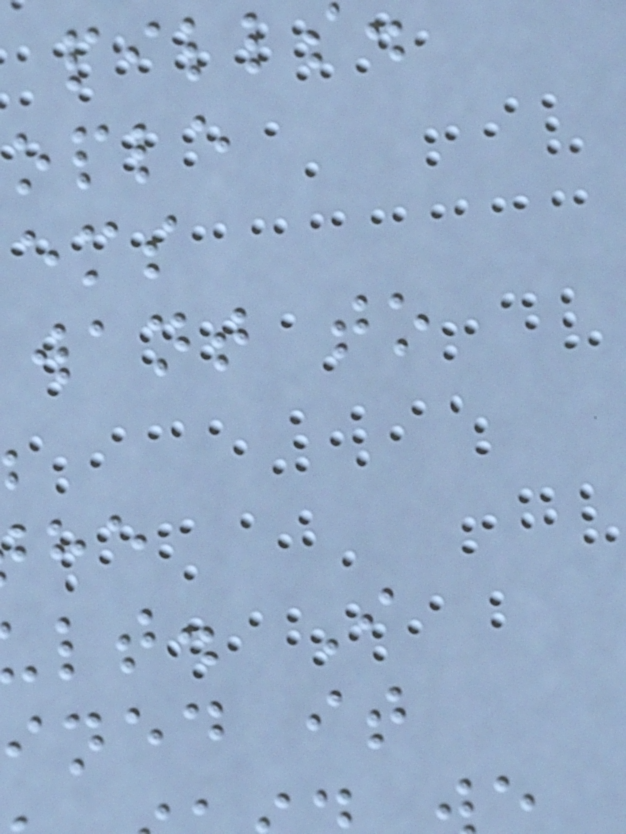want to
ined it
